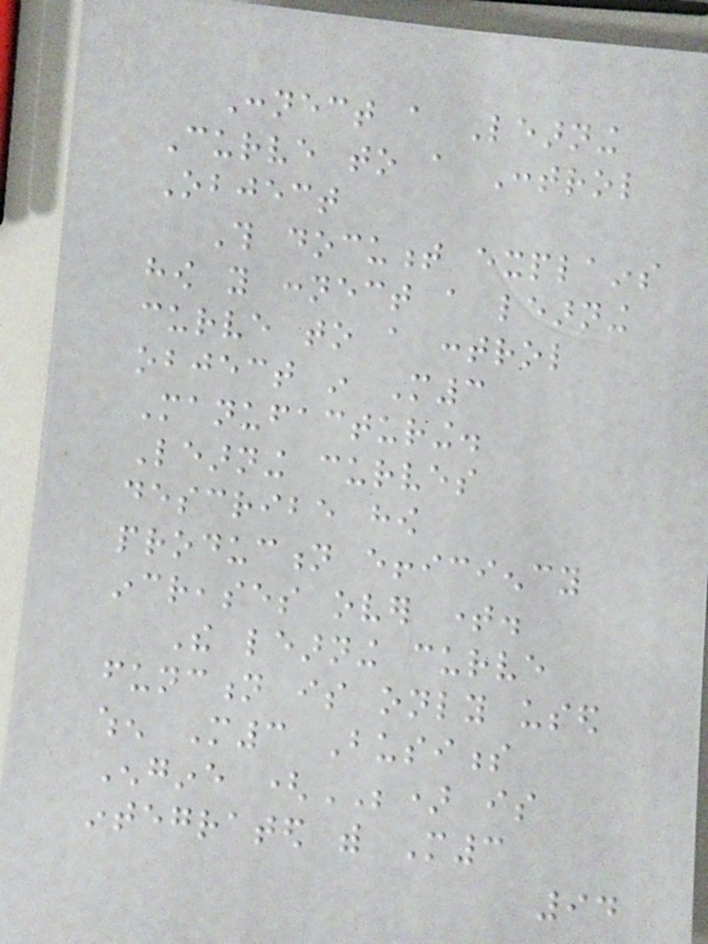Connect a Learning
Curve to a Control
Object
This document explains
how you connect a learning
curve to a control
object in M3
Manufacturing.
Learning curves
describe how
production efficiency
increases over time.
The learning curve
function is only used
when M3 Business
Engine (BE) is
integrated with M3
94
